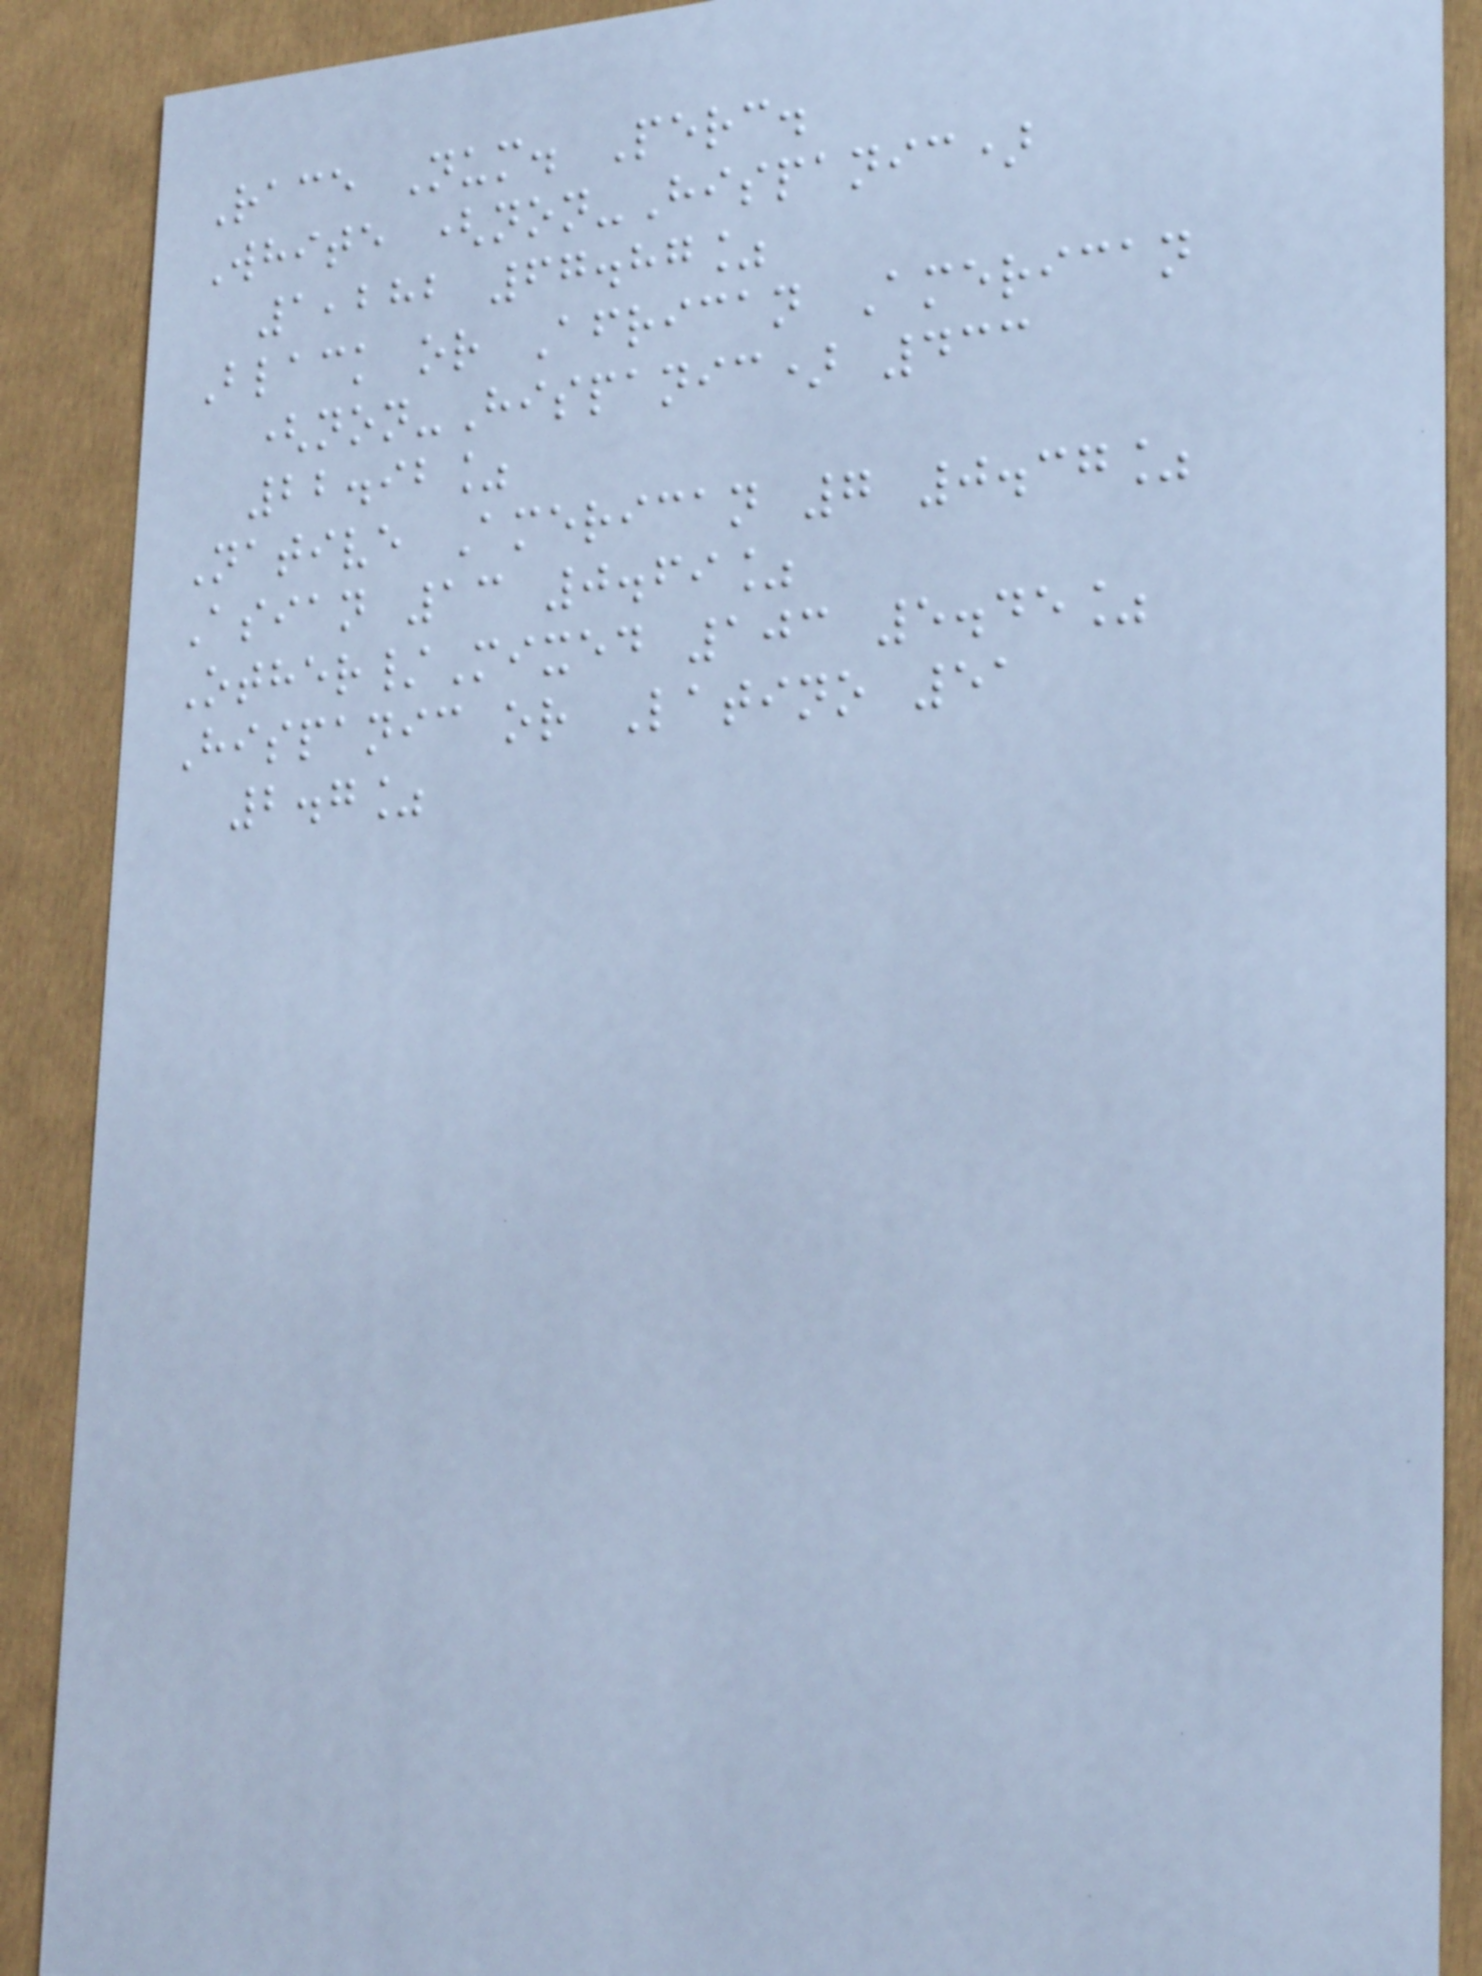Race Num. Perc.
White (non-Hispanic)
1,282 67.87%
Black or African American
(non-Hispanic) 433
22.92%
Native American 7 0.37%
Asian 13 0.69%
Other/Mixed 103 5.45%
Hispanic or Latino 51
2.7%
